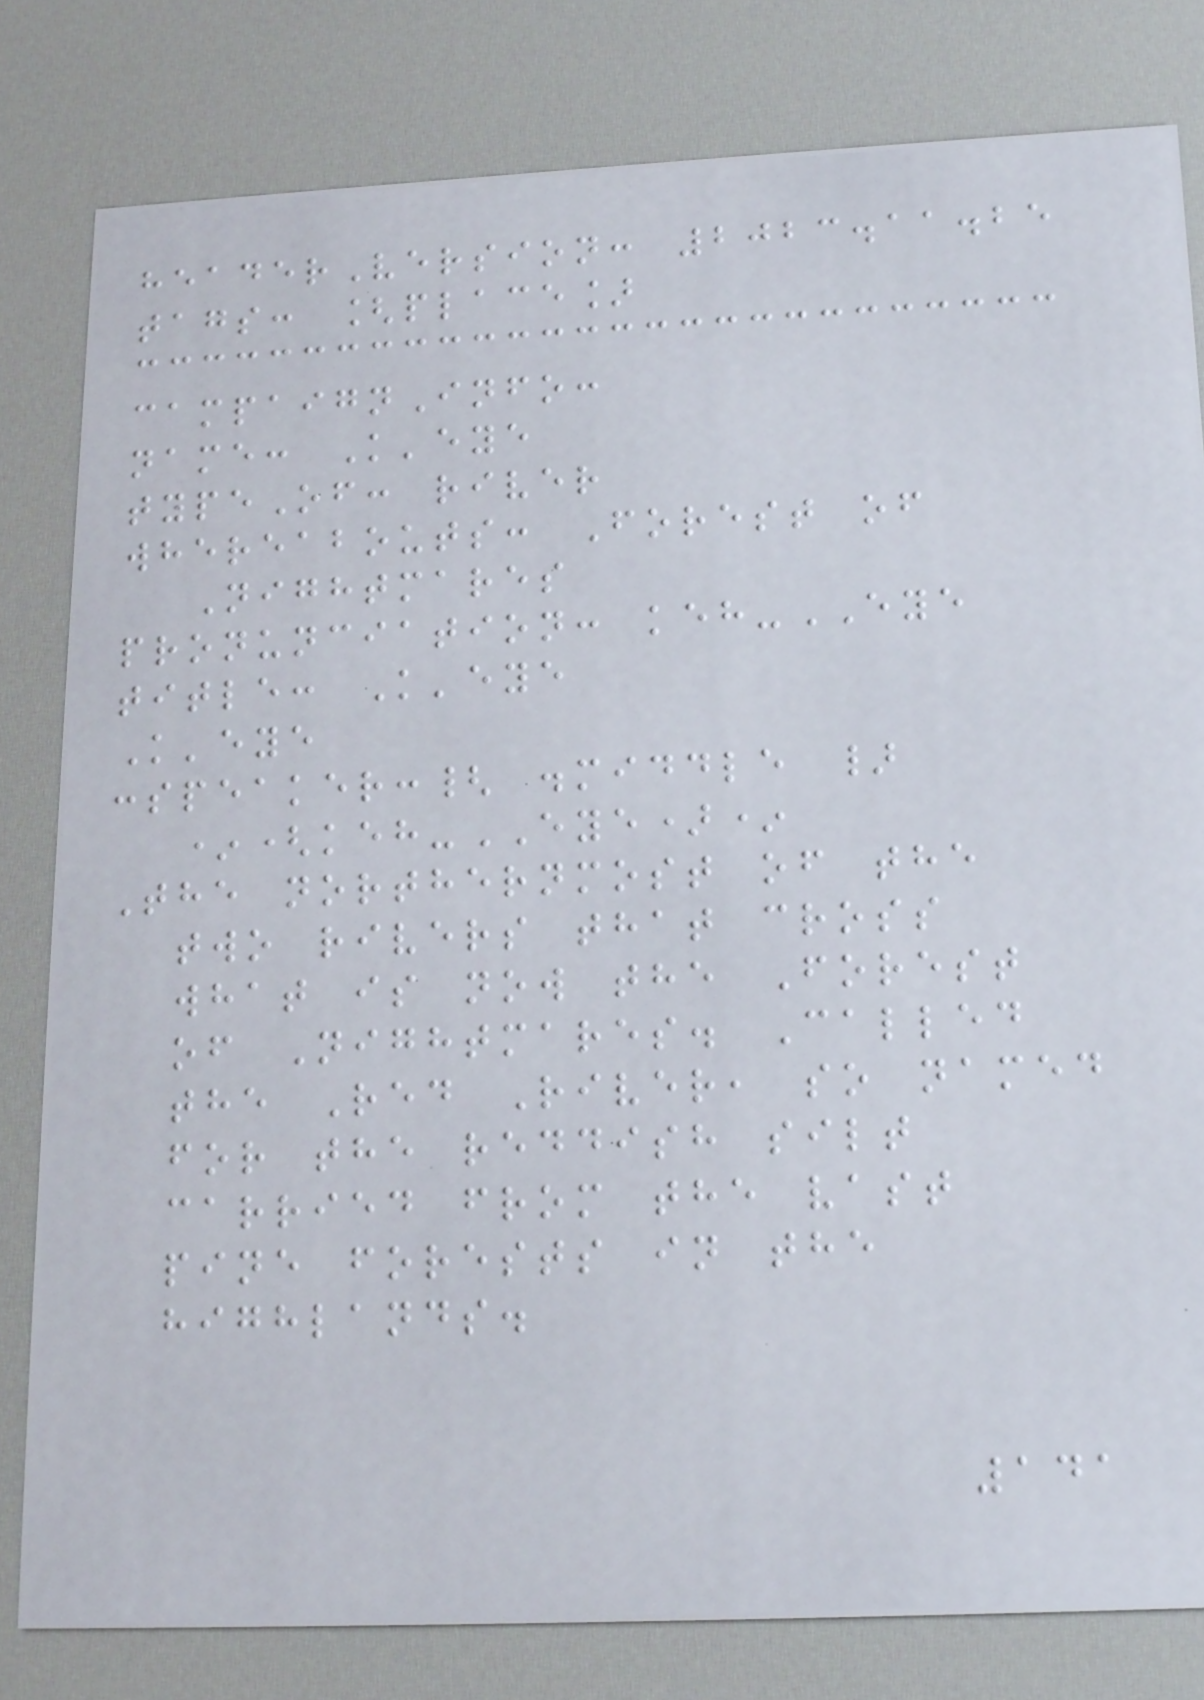headerVersion: 2023.11.25
tags: [place]
campaignInfo:
name: K'eye
typeOf: river
whereabouts: Forest of
Nightmares
pronunciation: keh-EYE
title: K'eye
K'eye
:speaker:{ .middle }
*(keh-EYE)*
The northernmost of the
two rivers that cross
what is now the Forest
of Nightmares. Called
the Red River, so named
for the reddish silt
carried from the vast
pine forests in the
highlands.
141
